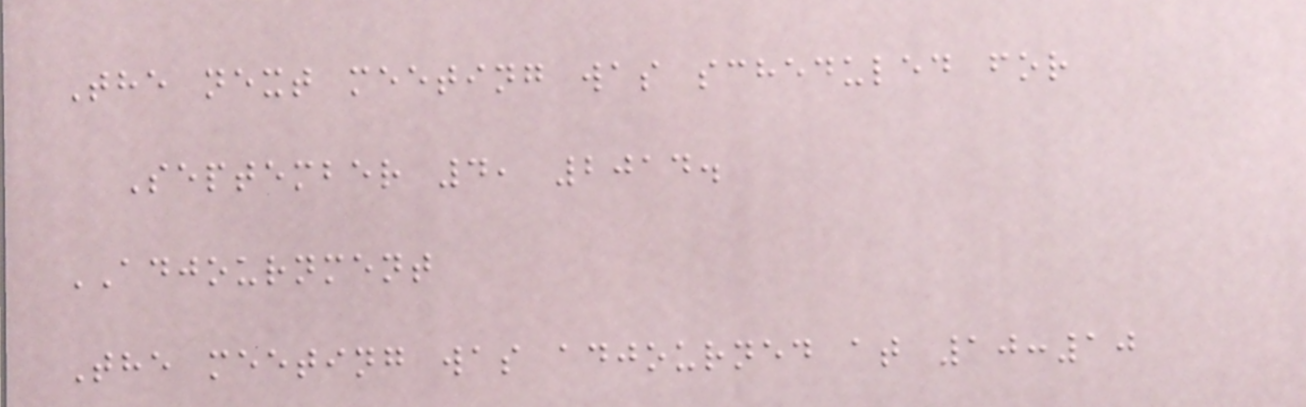The next meeting was scheduled for
September 4, 2014.
ADJOURNMENT
The meeting was adjourned at 10:10
